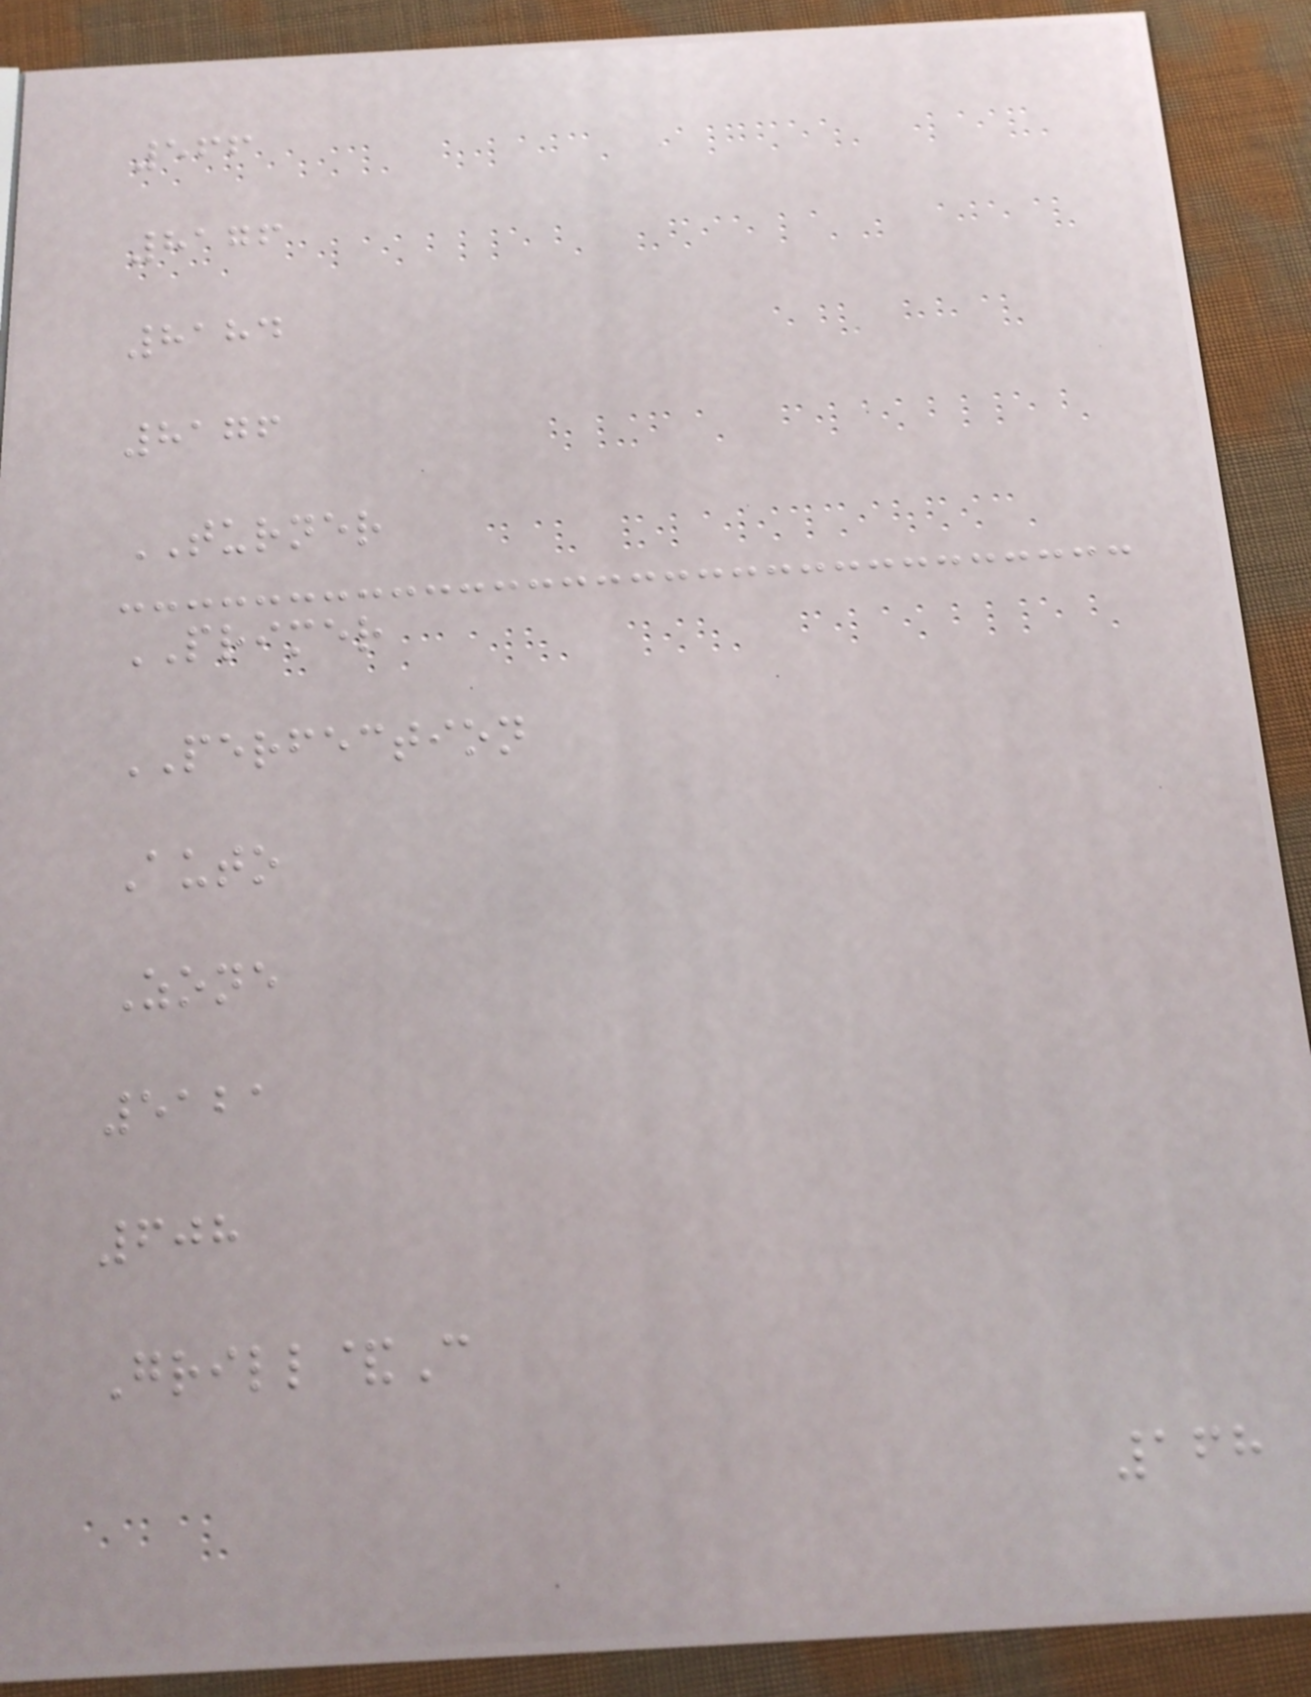566
8176
8184
8176
TURNER
PRIMER
PERFECTION
Auto
Zone
5121
608
Grill&C
168
